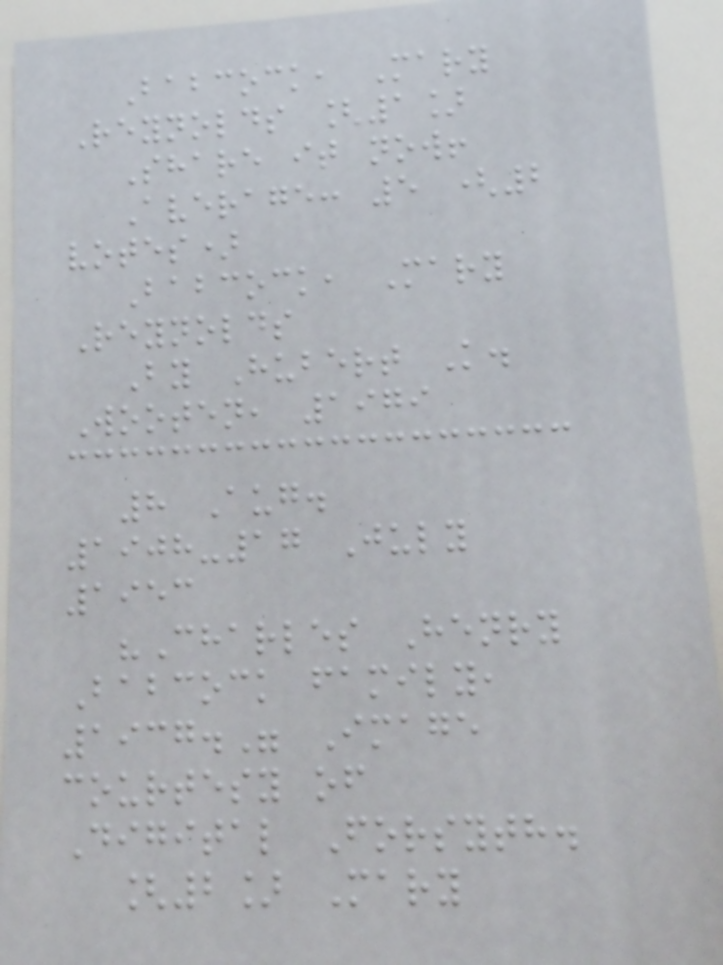Babcock, Mary
Reynolds [1]
Share it now!
Average: 5 (2
votes)
Babcock, Mary
Reynolds
By Hubert K.
Wooten, 1979
8 Aug.
1908-17 July
1953
"Charles Henry
Babcock family,
1937." Image
courtesy of
Digital Forsyth.
[2] Mary
